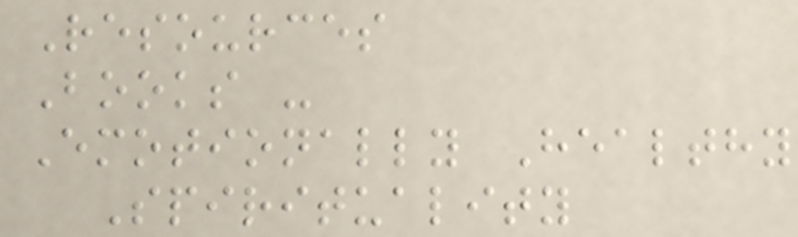Resources
Books -
Emotionally Healthy
Spirituality
